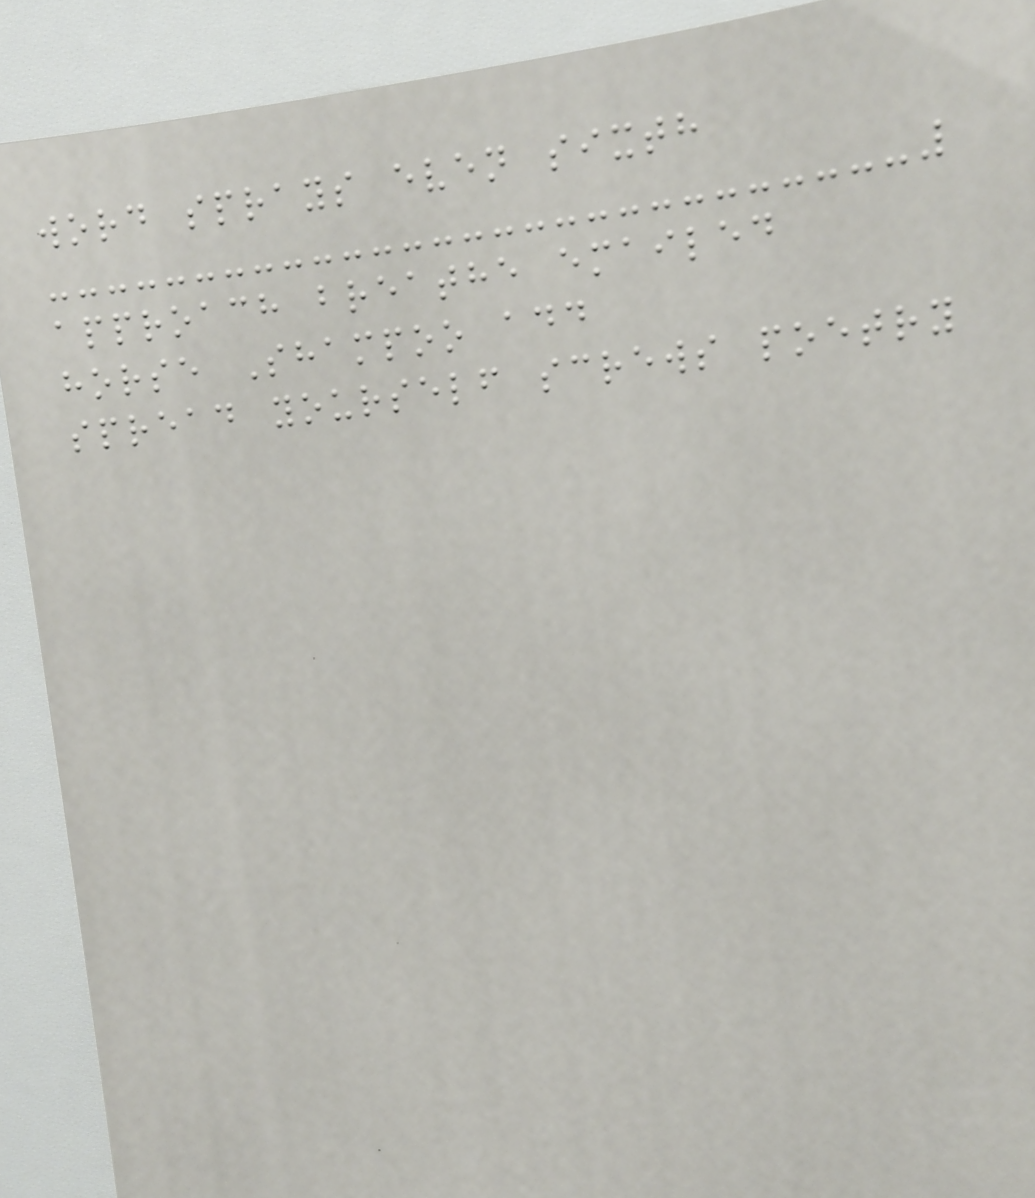word sprays even sixth
approach breathe emailed
horse Shampoo add
spread yourself screws poetry
